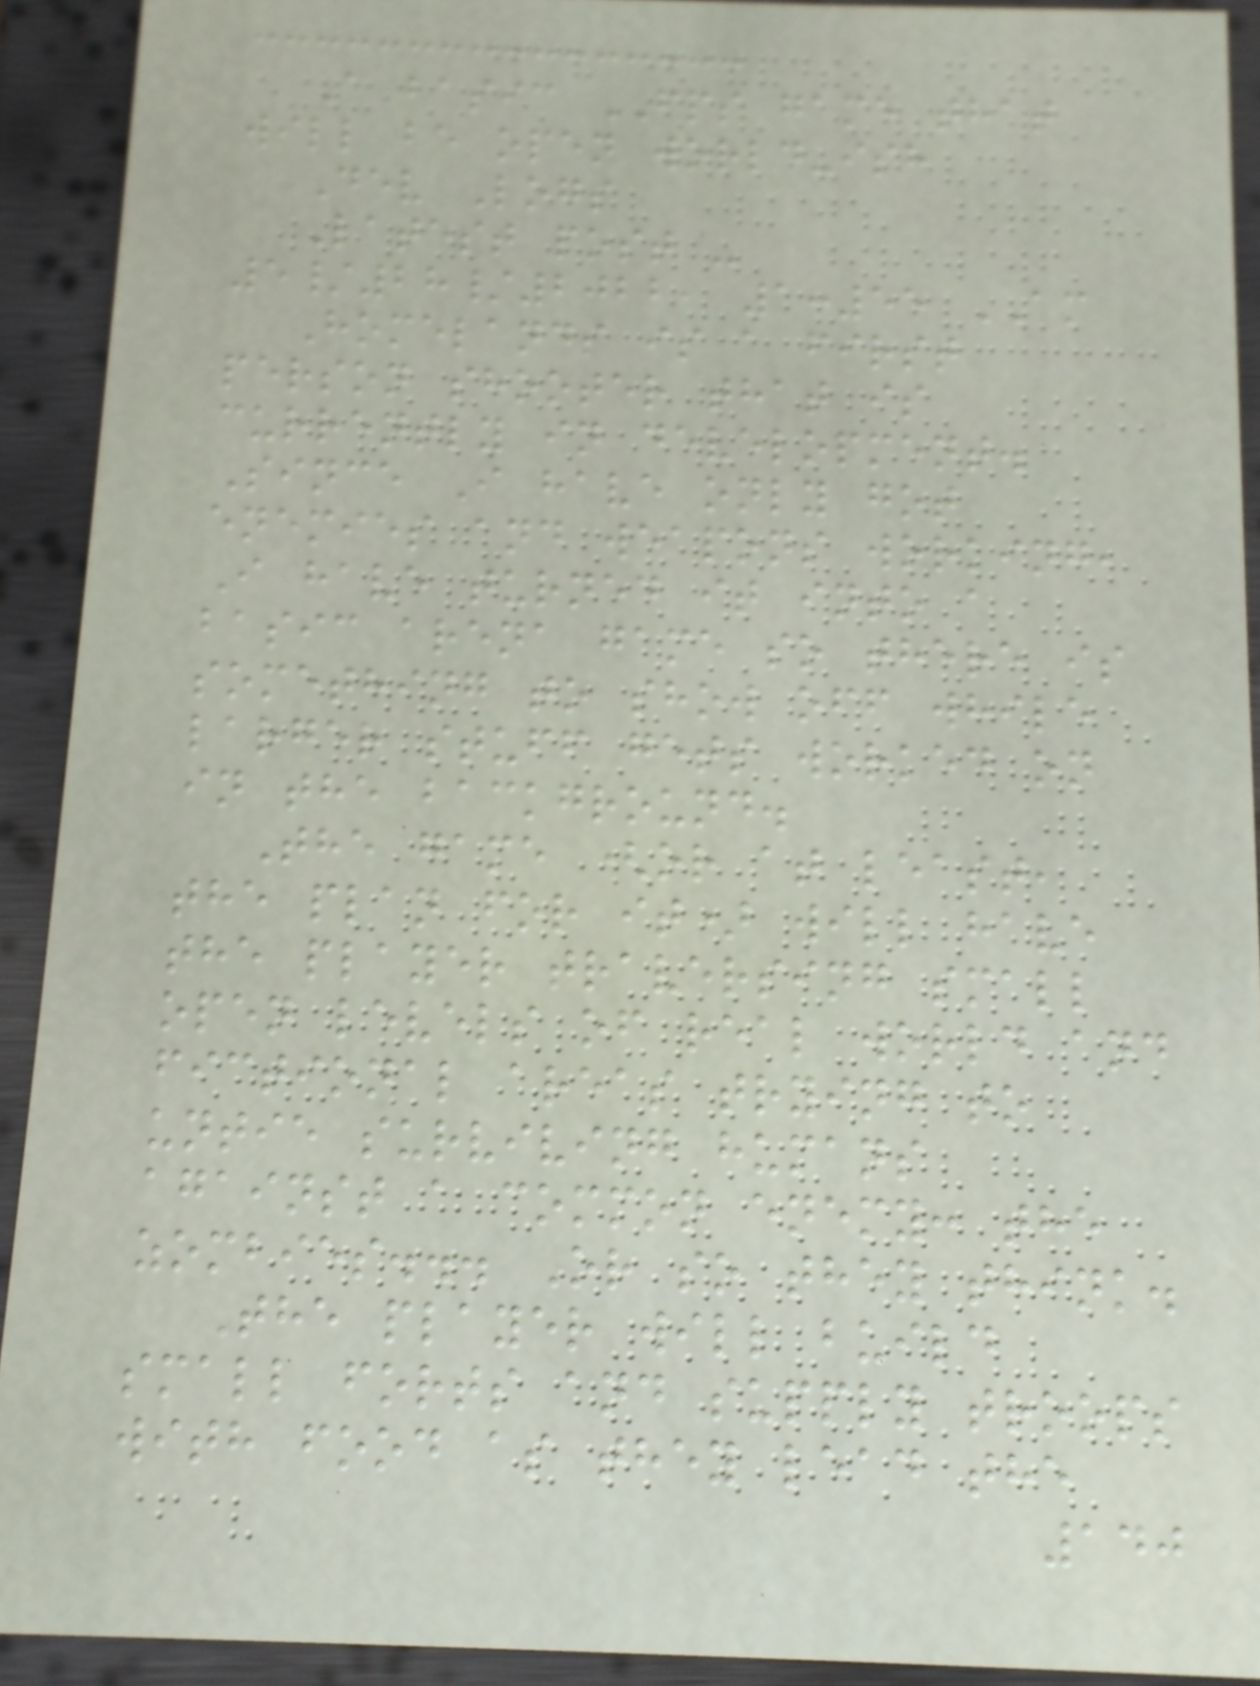A basic FPS game that
will be open world-ish
Dev Logs
Latest post -
5/28/2022, 1:55 AM
Homelands is a first
person shooter that is
currently in development.
Since I have only got
enemies and weapons working,
I have turned it into a
basic arena game so there is
something to show off while
larger stuff gets worked on
in the background.
The game (or at least,
the plan for it) will have
the player traversing small
open levels of real world and
fictional areas trying to
untie surviving humans
against a common enemy: the
zombies... Or so they think.
The player will build
small forts and supply troops
with food as they lead the
140
